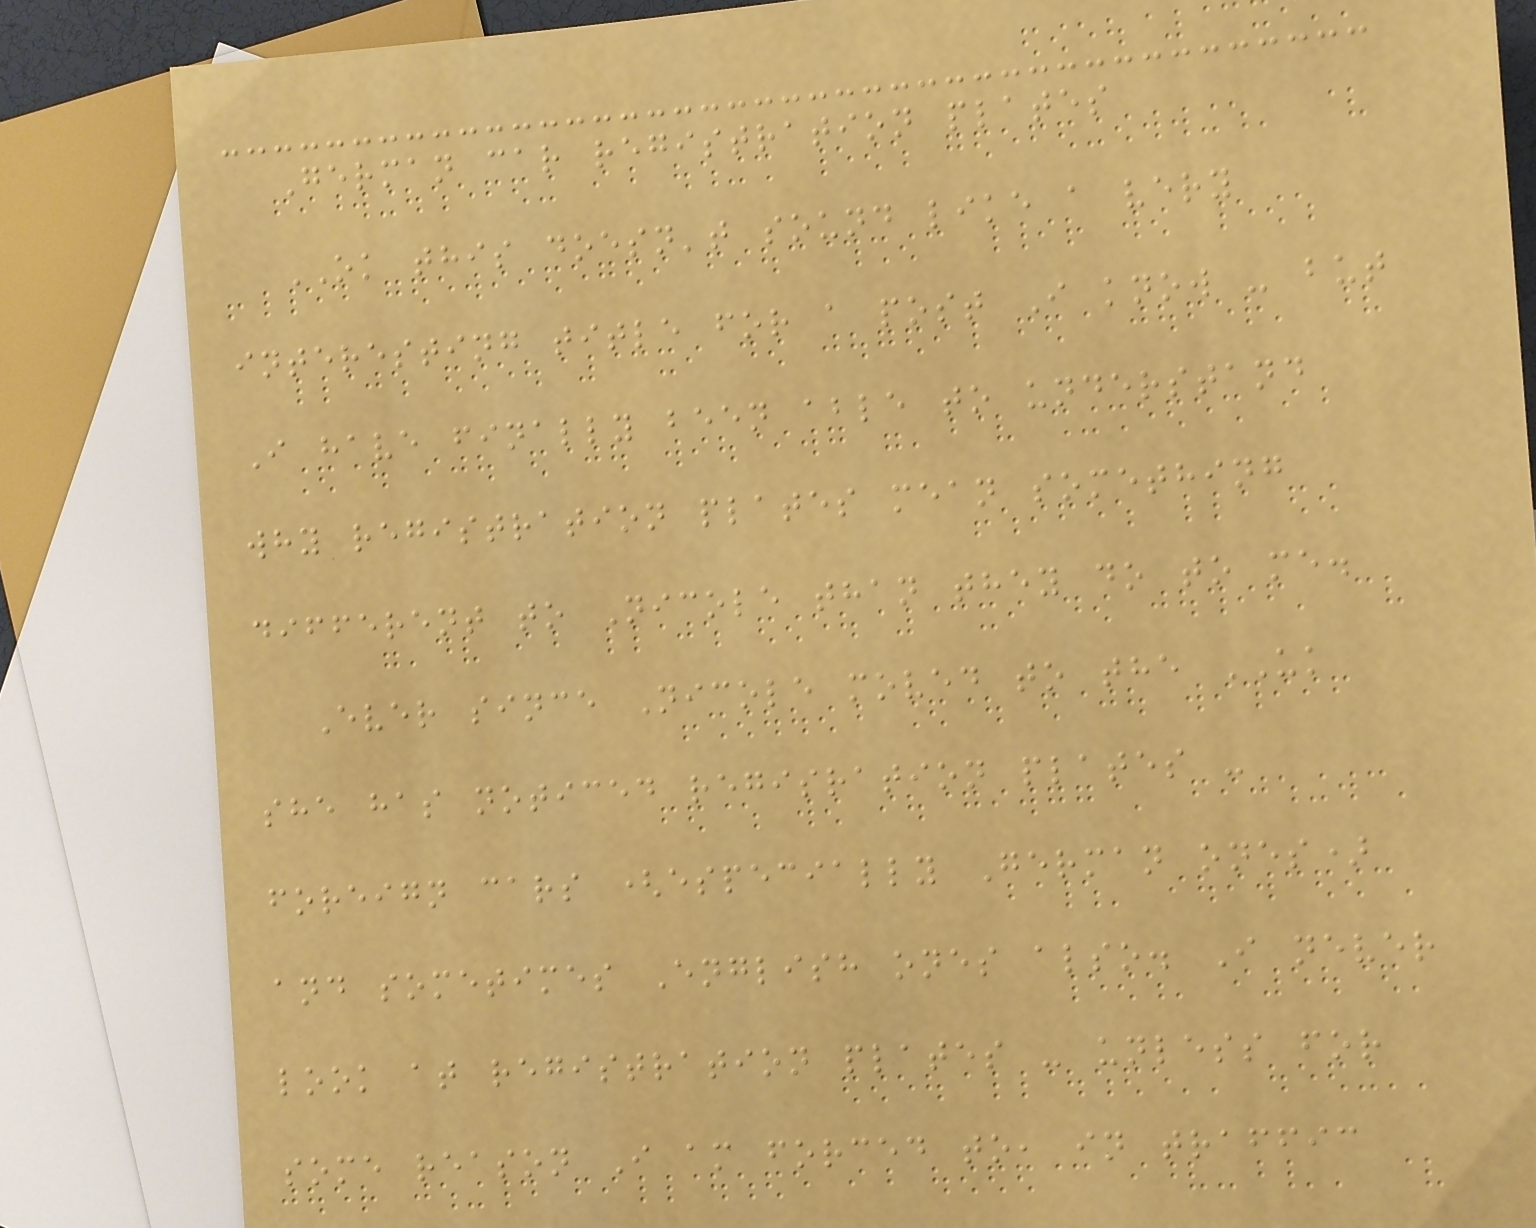German car registration plates
OK this doesn't sound like a very
interesting title for a post I know - but
I have finally been able to understand
why registration plates mean something
different to Nicole than they do to me.
Ever since Nicole moved to the UK
she has noticed regisration plates -
foreign cars (especially German ones)
and sometimes English ones also. I never
look at registration plates - unless for
some reason I am forced to, in traffic
